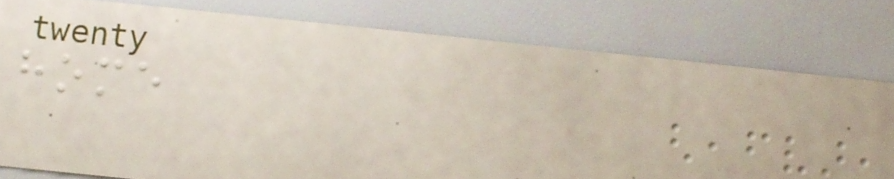home
